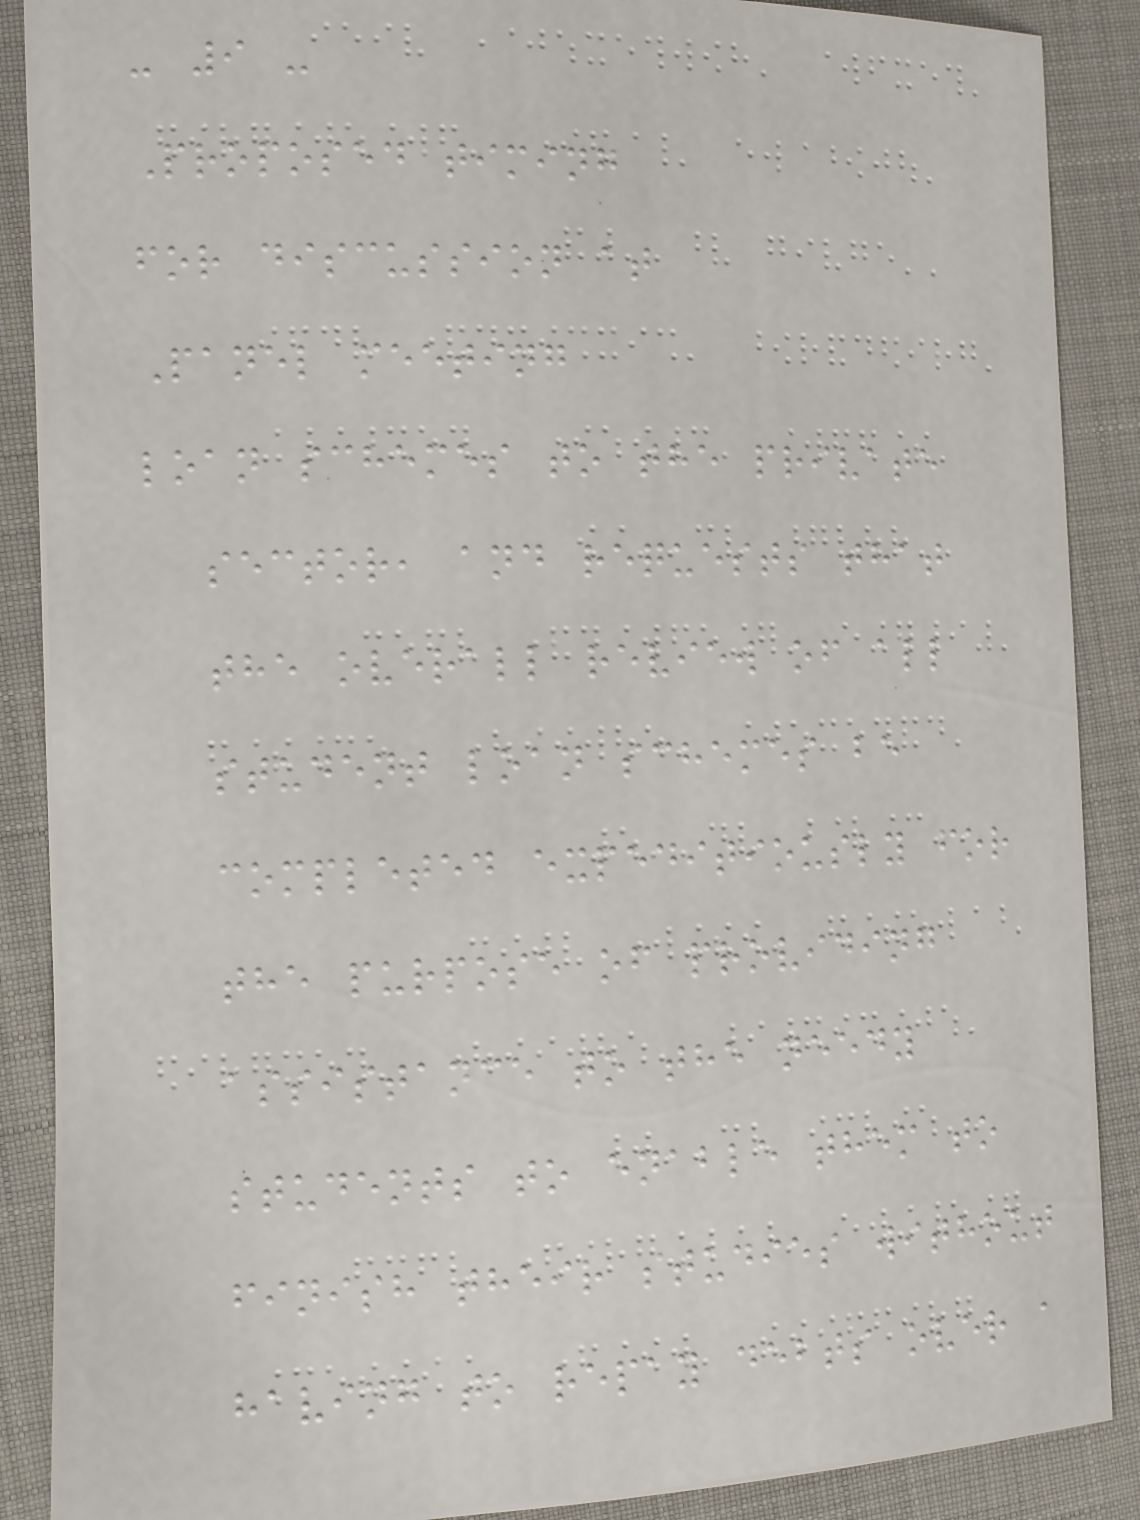- 9 -
Proposed timing
for discussion at
Panel meeting
loan schemes to the private
sector, and requests that
the overall review of all
student loan schemes be
completed expeditiously for
the purpose of providing
assistance to the needy
students to enable them to
finish their studies without
having to repay debts over a
